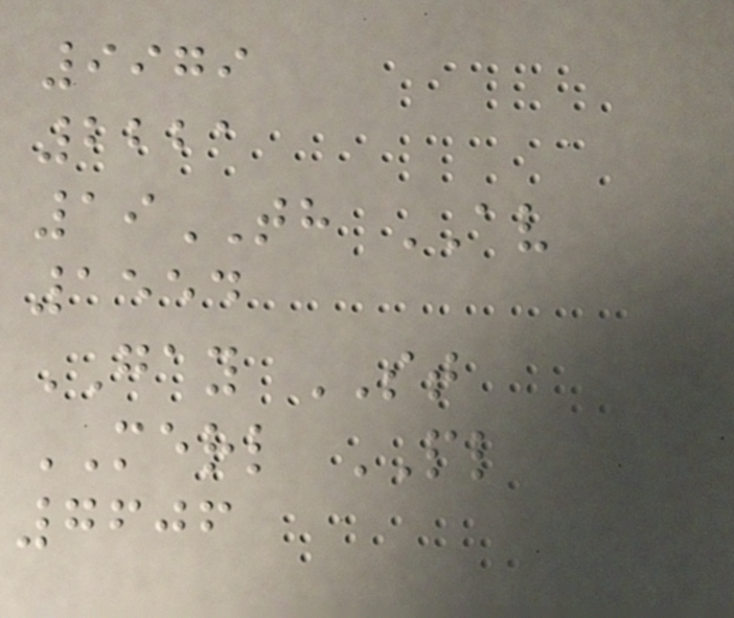9979
2221
19TH AV
1554
GAY ST
MERL PL
7606
